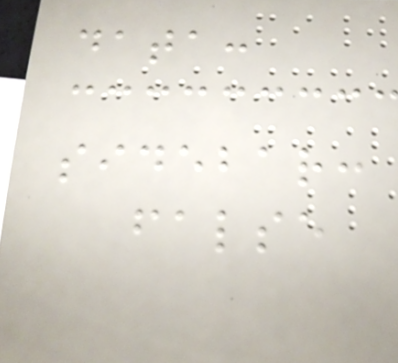data:
sidebar:
false
